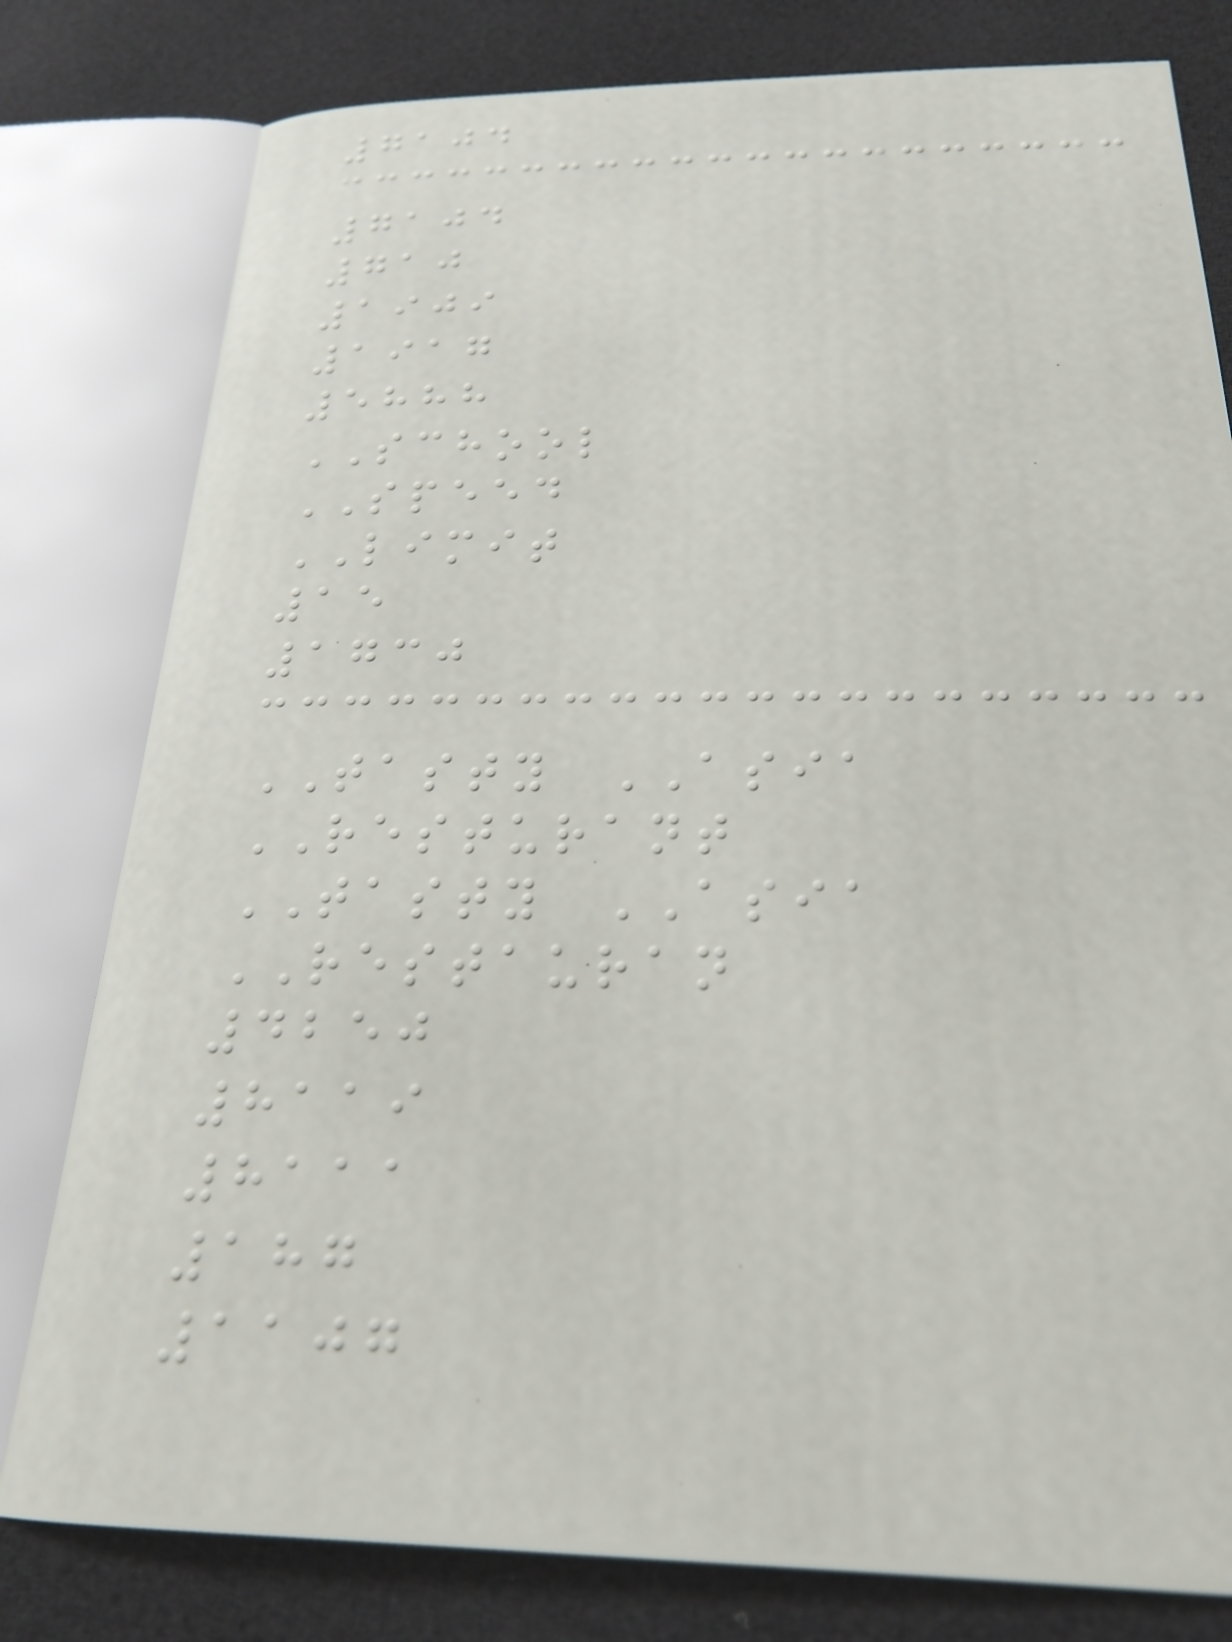7104
7104
710
1909
1917
5888
SCHOOL
SPEED
LIMIT
15
1730
TASTY ASIA
RESTURANT
TASTY ASIA
RESTAURAN
4250
8119
8111
187
1107
